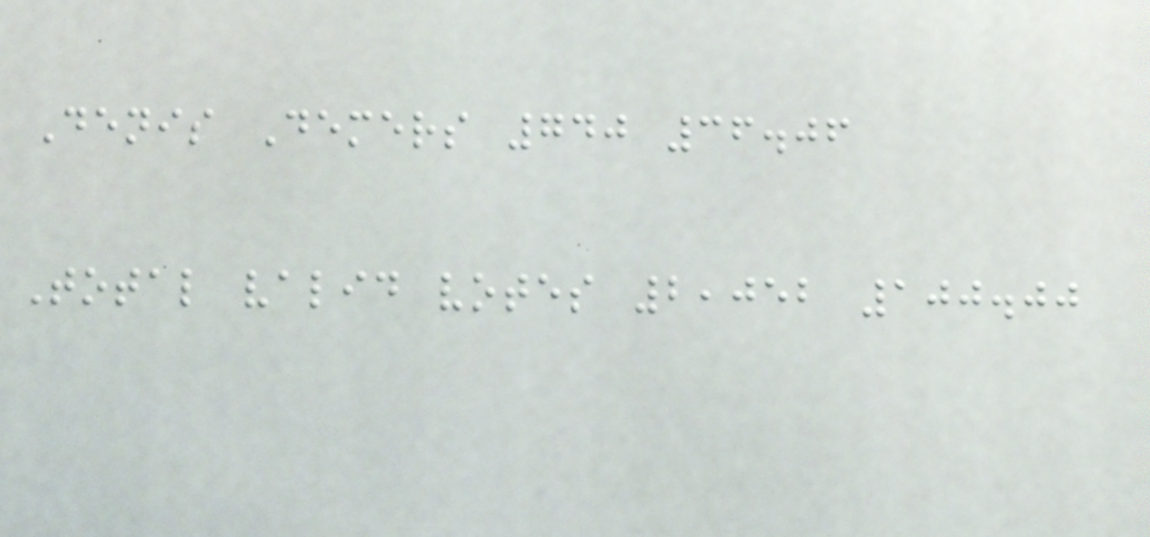Denis Demers 740 36.06
Total valid votes 2,052 100.00
